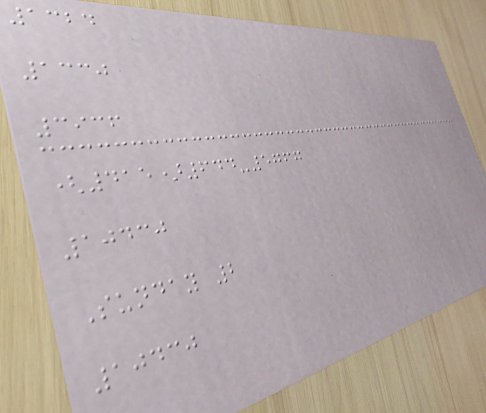1324
1330
3936
(415)644-5767
10430
Sunday 2
10430
